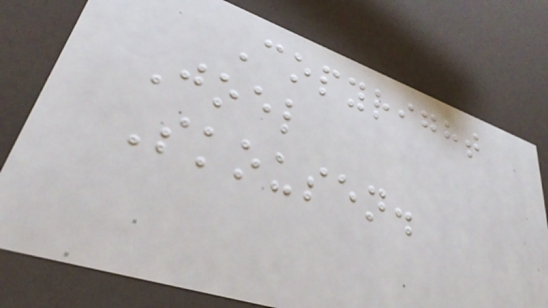Copyright
Joel
Skousen.
